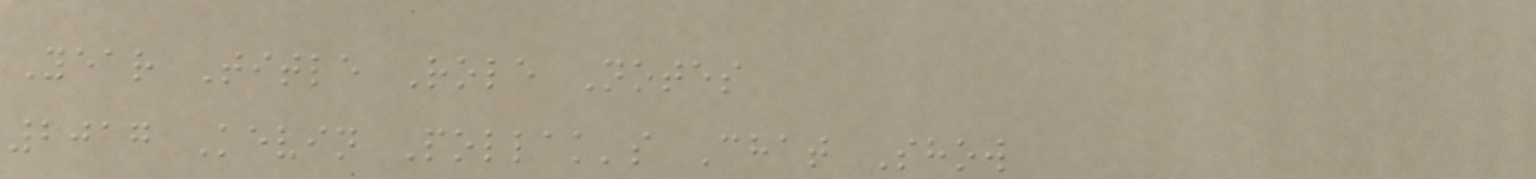Year Title Role Notes
2017 Kevin Pollak's Chat Show
